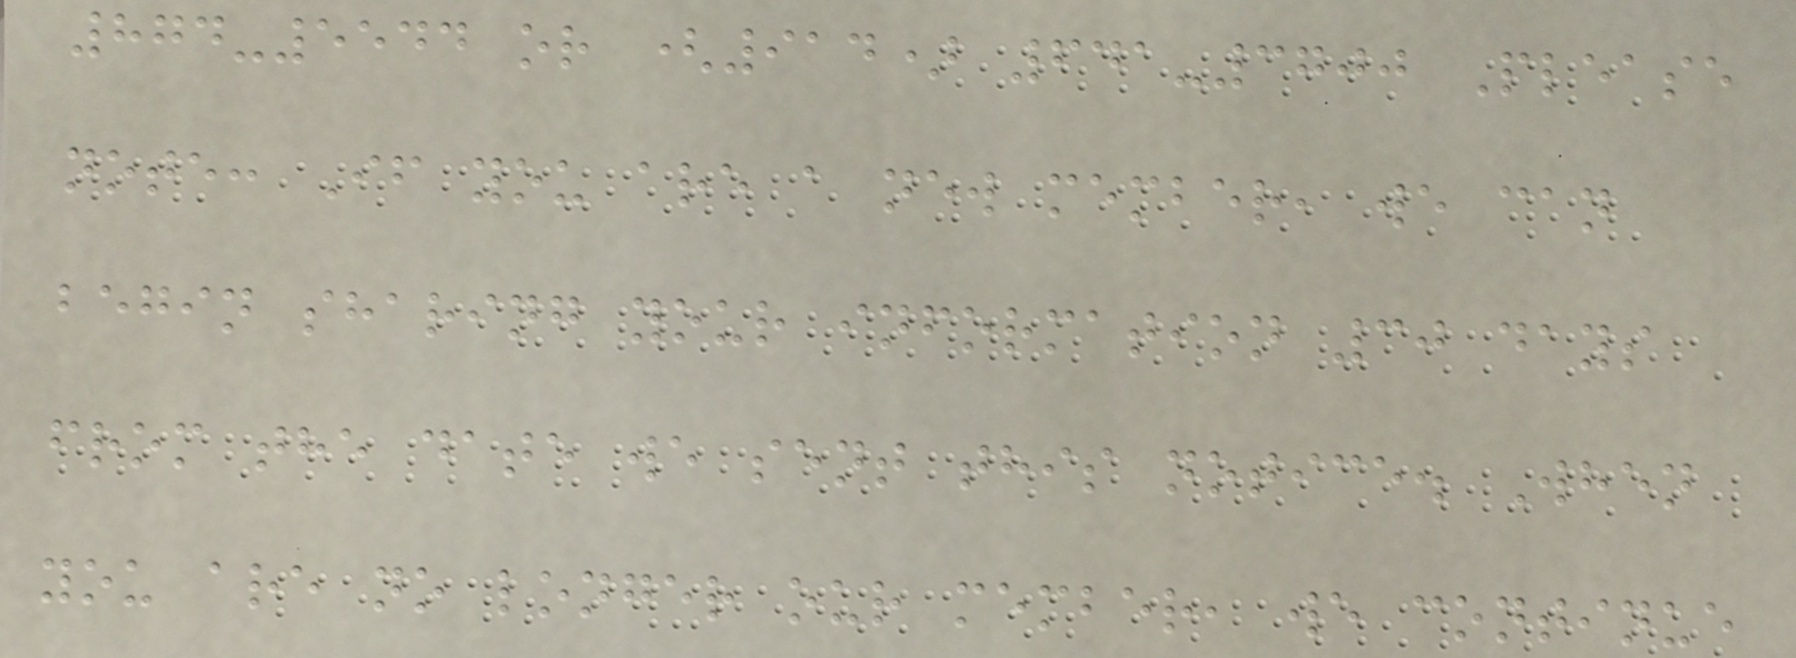874-5544 or (914) 641-3700 Please
note: If you are a new member, we can
begin sharing your information 30 days
from the date we sent this notice. When
you are no longer our member, we continue
